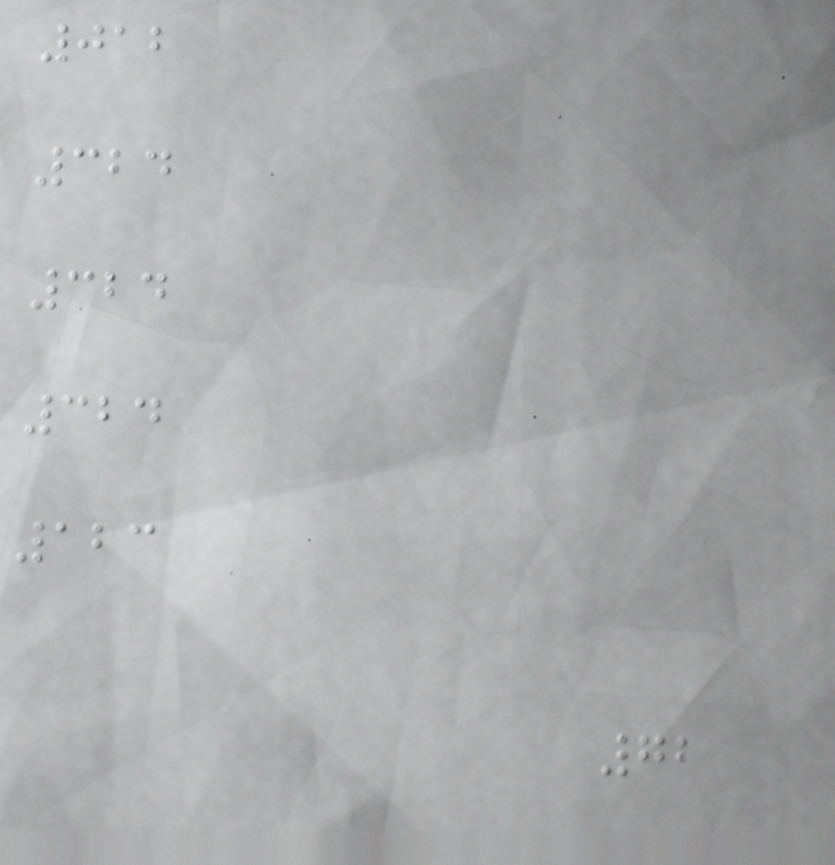012
324
324
324
123
72
